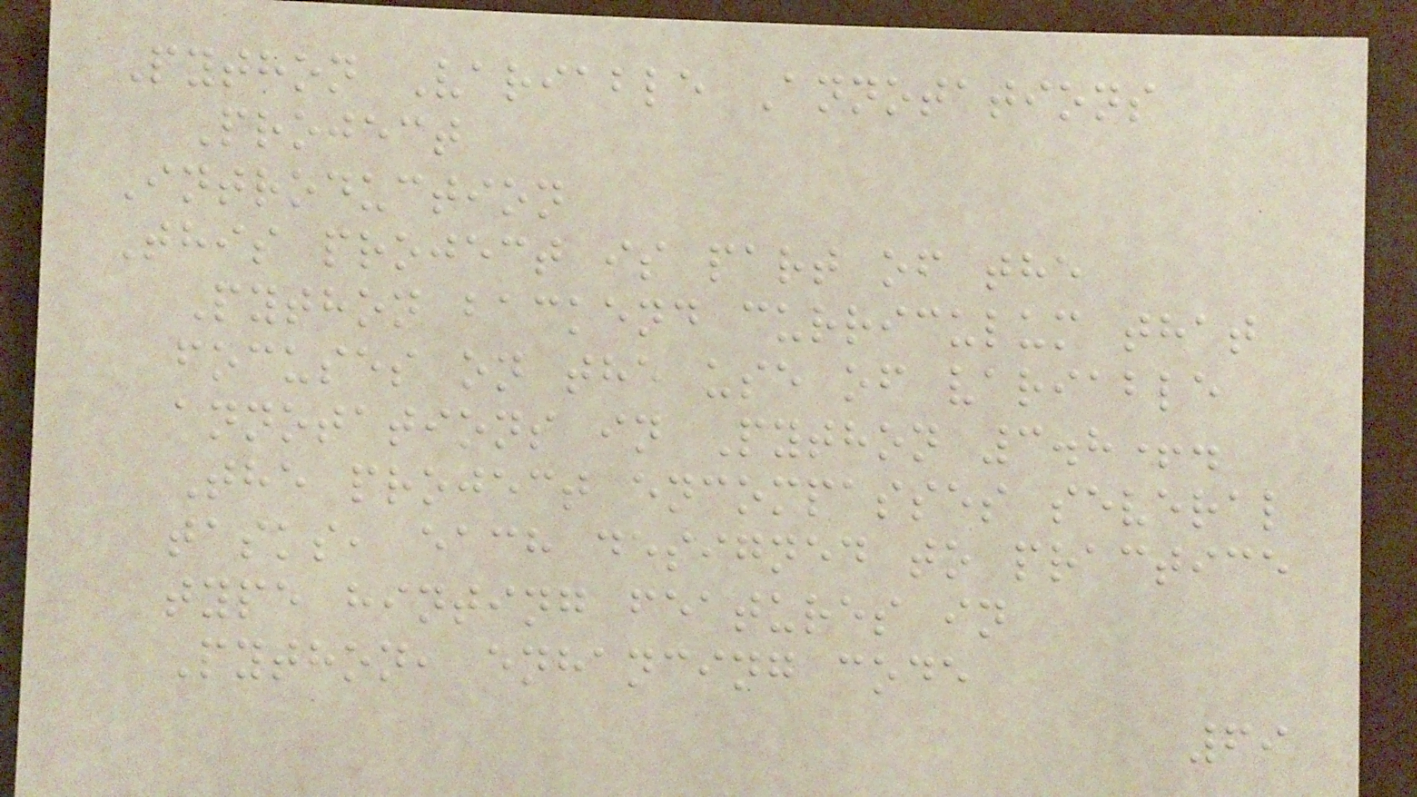Python Variable Annotations
Project
Introduction
This project is part of the
Python backend curriculum that
focuses on the use of variable
annotations in Python 3.8+.
The project encompasses several
tasks, each designed to practice
type hinting features in
Python, enhancing code
69
